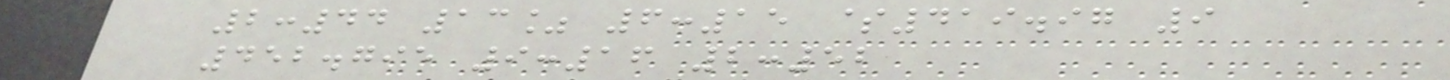2:44 13% 6:15 $419.97 9
452.795 9:16 2:52
